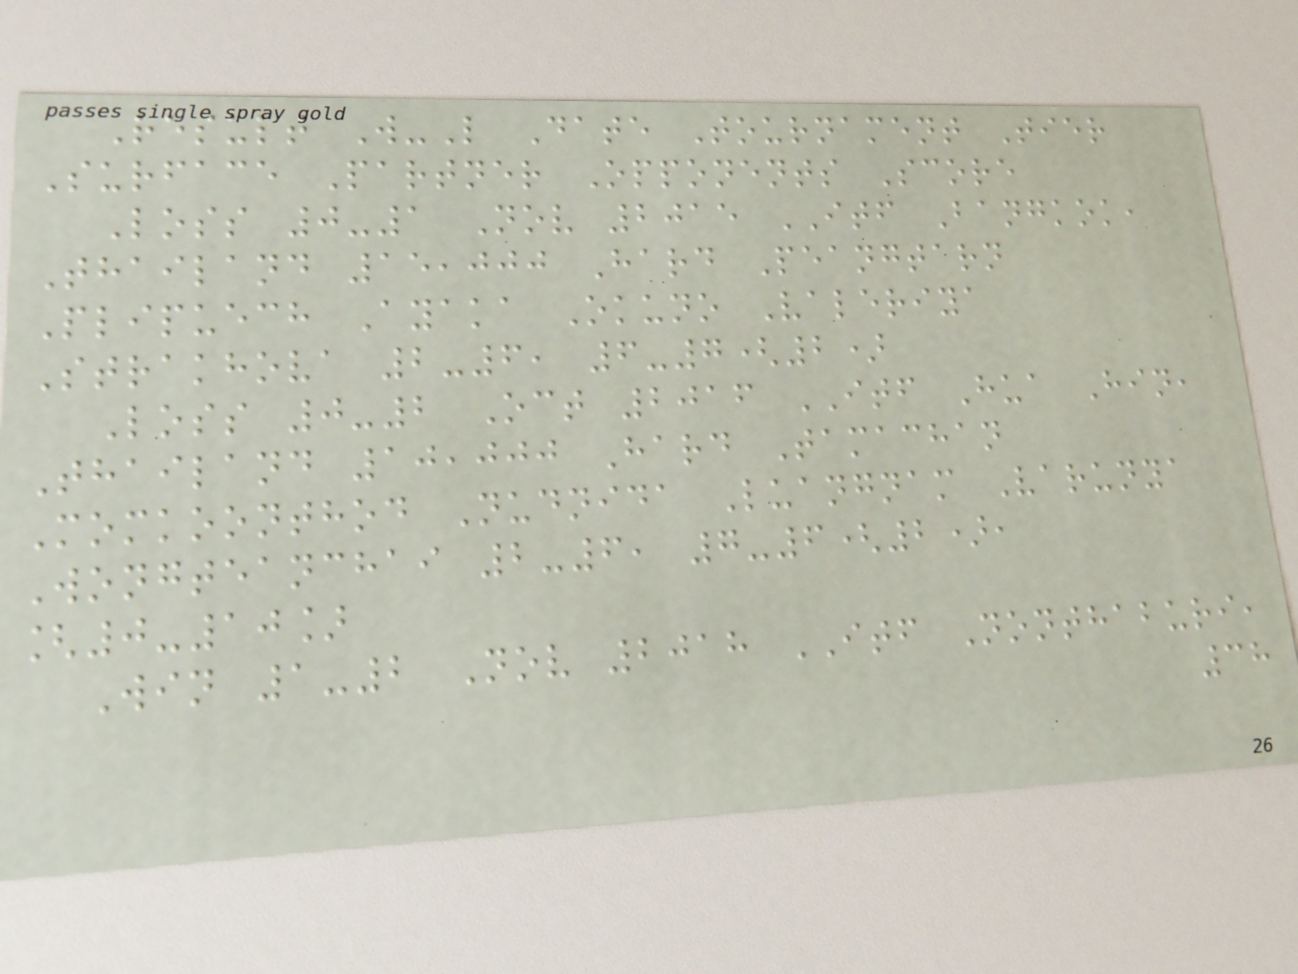Result W-L Date Tournament Tier
Surface Partner Opponents Score
Loss 0-1 Nov 2015 ITF Bangkok,
Thailand 15,000 Hard Peangtarn
Plipuech Ayaka Okuno Valeriya
Strakhova 2-6, 6-7(2)
Loss 0-2 Oct 2016 ITF Hua Hin,
Thailand 10,000 Hard Tamachan
Momkoonthod Nudnida Luangnam Varunya
Wongteanchai 2-6, 7-6(2),
[0-10]
Win 1-2 Nov 2018 ITF Nonthaburi,
38
